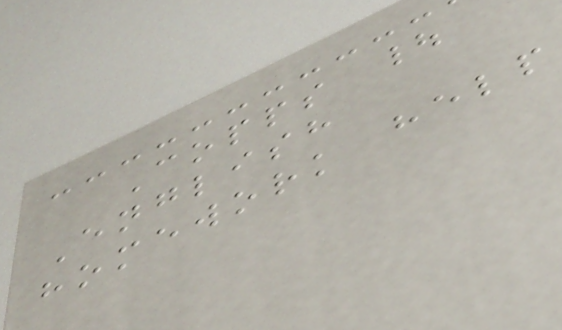Copps |
English
homework help
